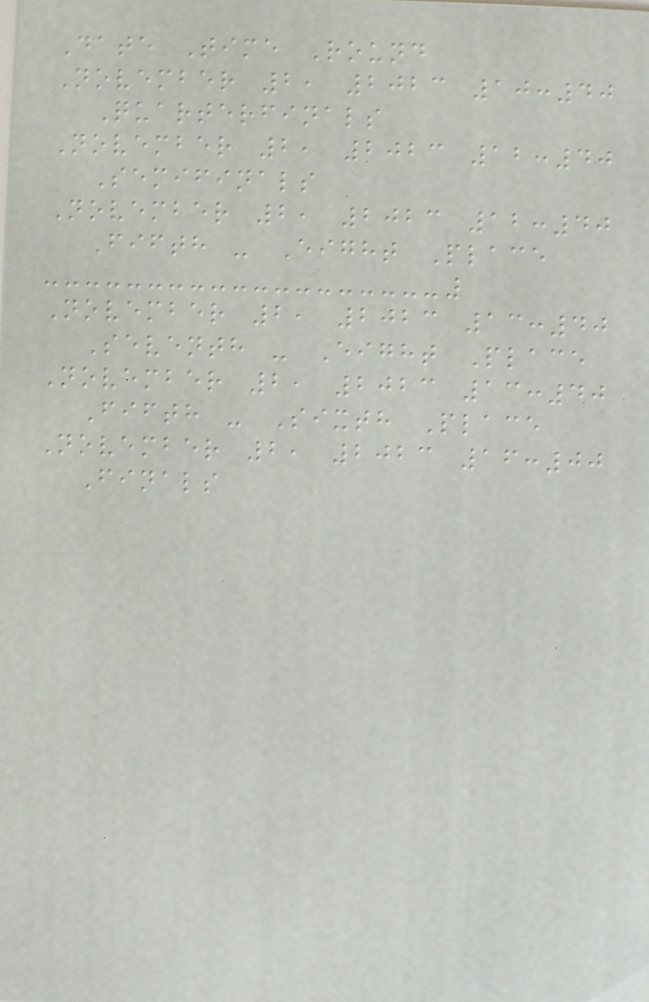Date Time Round
November 2, 2023 10:40
Quarterfinals
November 2, 2023 12:40
Semifinals
November 2, 2023 12:40
Fifth - Eight Place
November 2, 2023 13:40
Seventh - Eight Place
November 2, 2023 13:40
Fifth - Sixth Place
November 2, 2023 16:00
Finals
